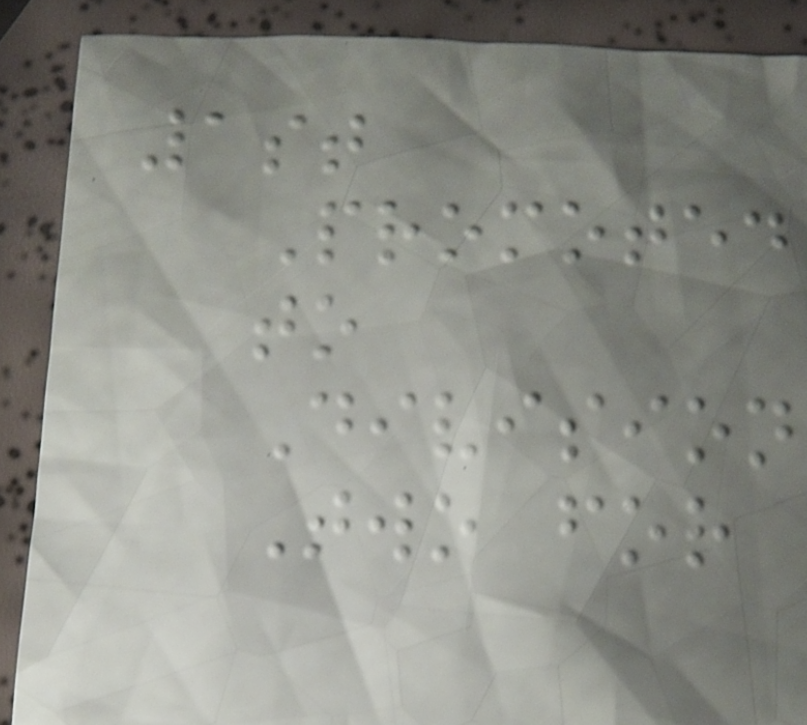1st
Promoted
to
Division
Two for
